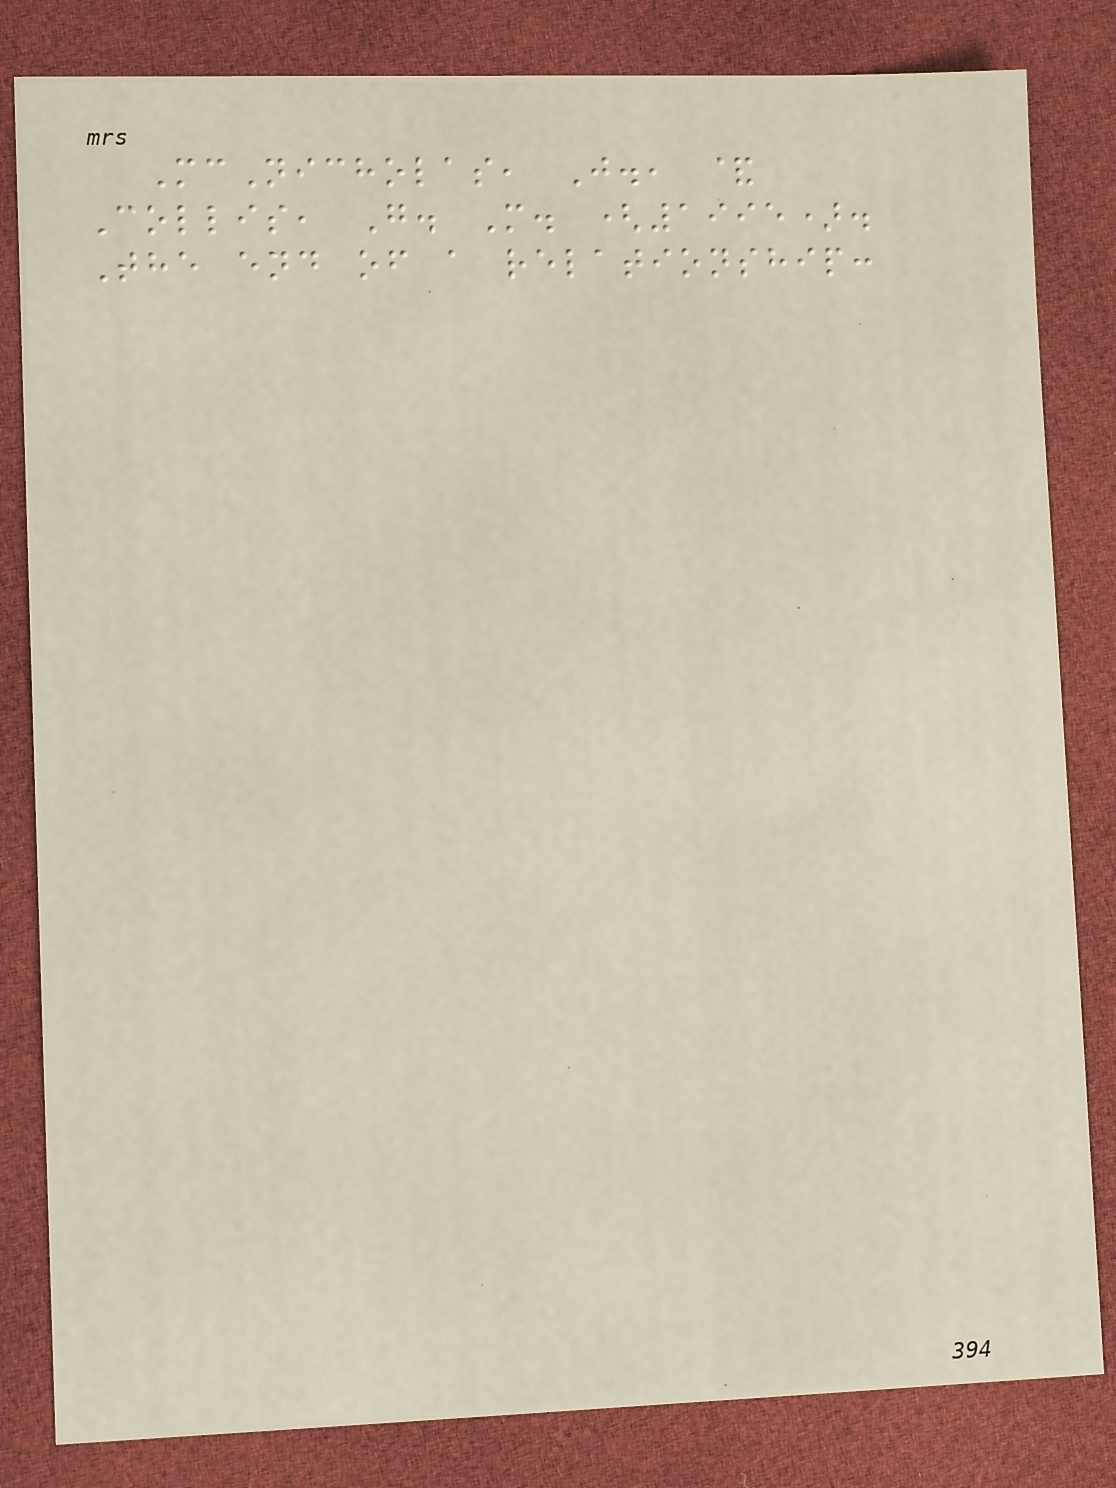McNicholas, J., &
Collis, G. M. (1995).
The end of a relationship:
